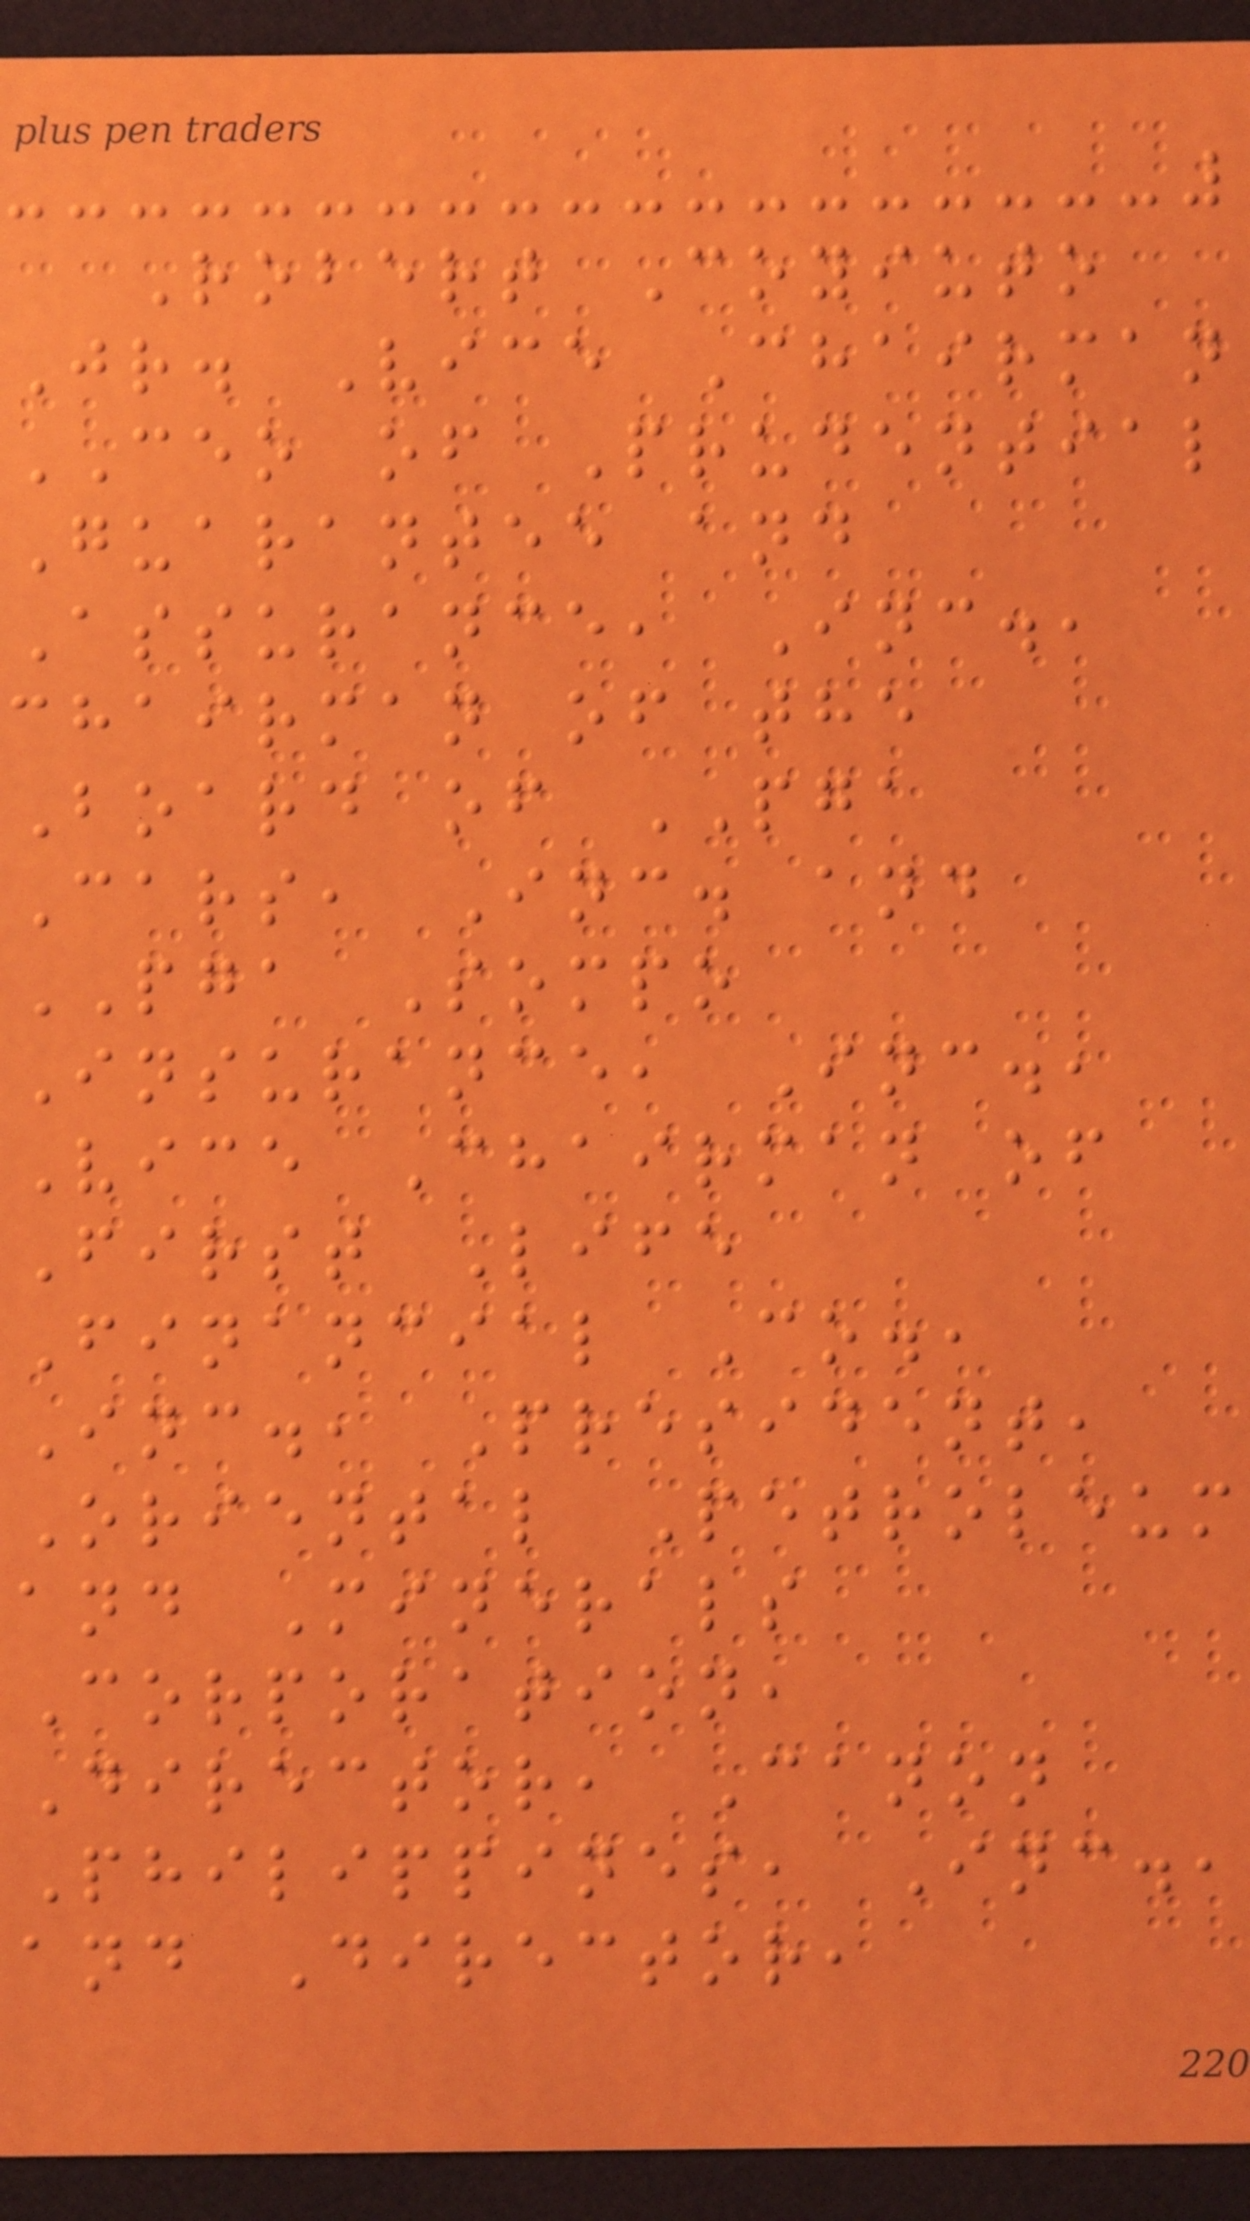Robert Coyiuto
Jr. Vice Chairman
CEO of Prudential
Guarantee and
Assurance, Inc.,
chairman of the
Board of PGA
Cars, Inc. and
PGA Sompo
Insurance, Inc.,
Vice Chairman of
First Life
Financial Co.,
Inc., President,
Oriental Petroleum
and Minerals
Corporation,
Director, Canon
Philippines, Inc.,
and Director,
